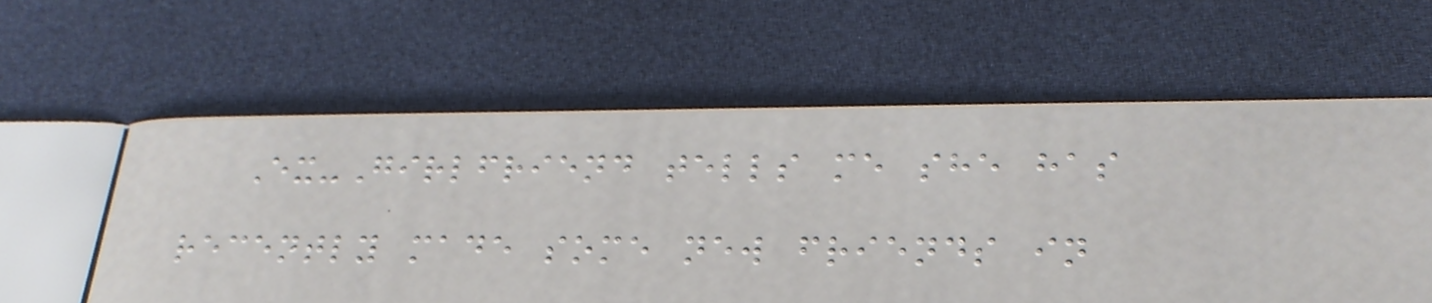Ex-Girlfriend tells me she has
recently made some new friends in
